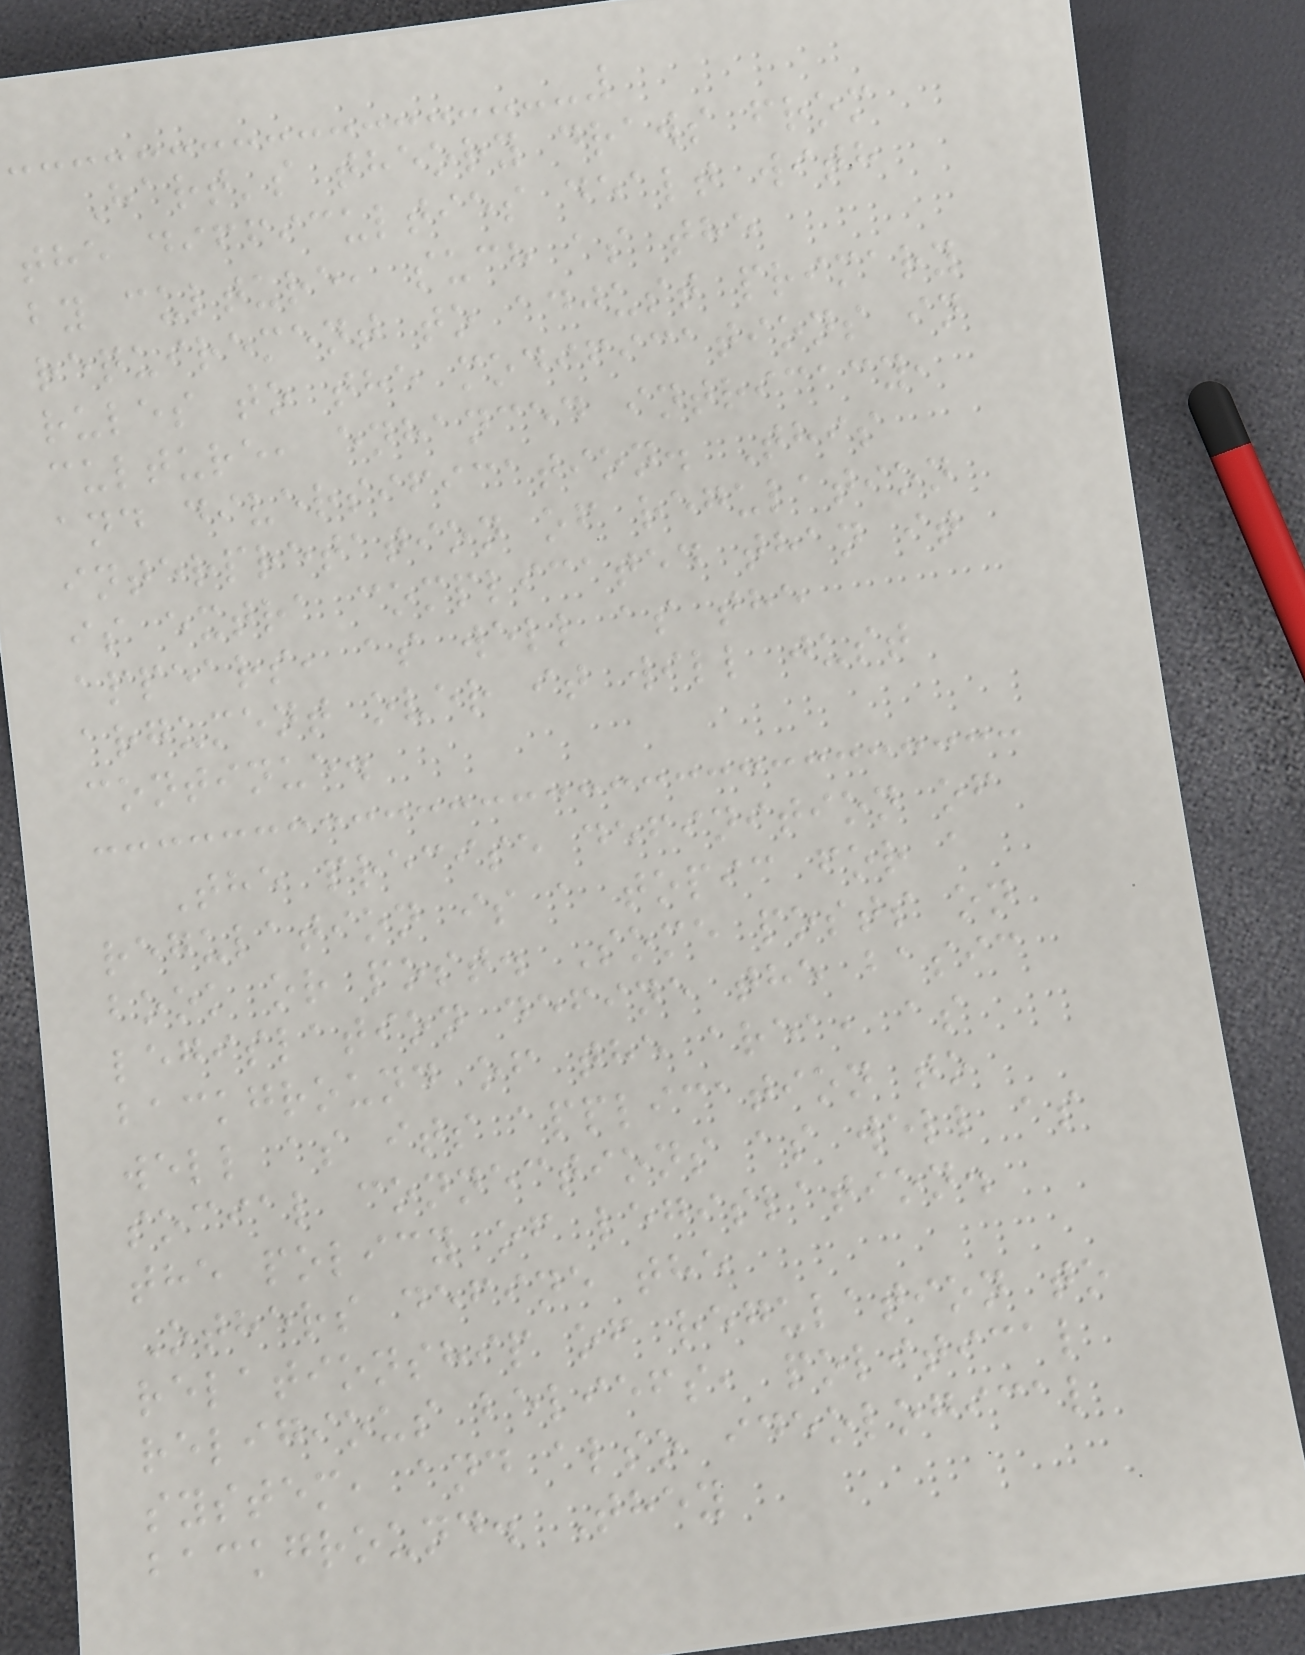Hart's theory draws from
the difficulties dealt with
by culture, such as the
requirement to adjust primary
rules to the modifications in
culture, enhanced intricacy,
and diversification. This
interpretation of regulation
is extra complicated than it
appears, as well as the
argument over it will just
continue.
The precise definition of
regulation is a topic for a
book or post. Some posts on
legislation define the basic
background of the area, as
well as its application to
social connections as well as
the policy of legislation.
Others define the
relationship of regulation to
religious beliefs, political
system, and also ideological
background. They
